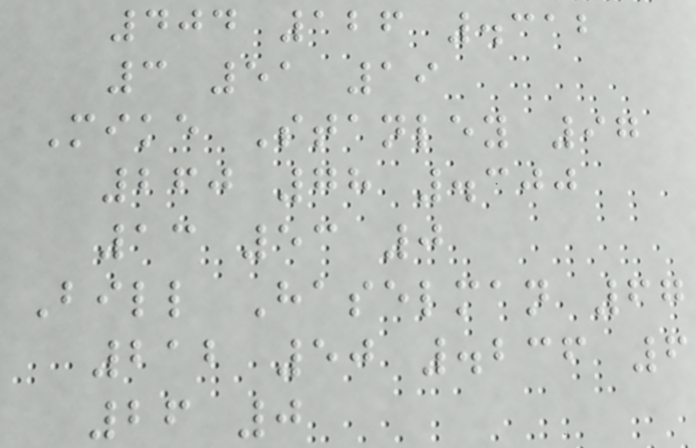404 126 .312
3 51 19
Mike Stanley 97
260 78 .300
13 53 0
Bill Haselman 67
212 50 .236 6
26 0
